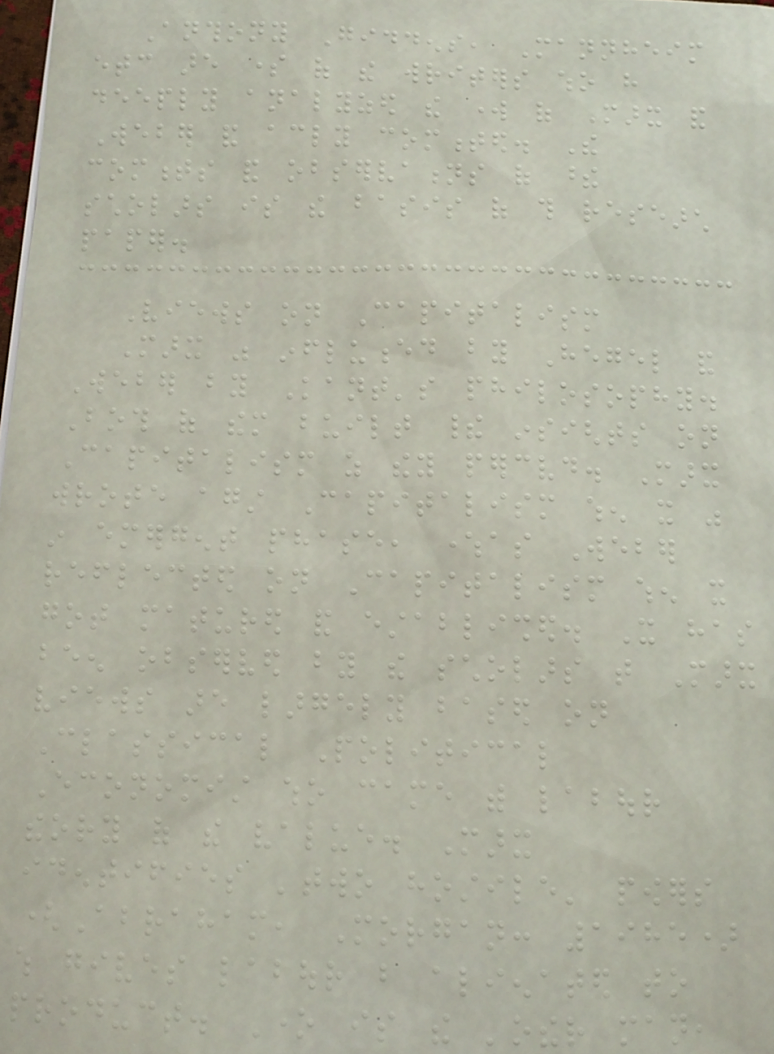Anthony Giddens, Mannheim
etc are some of the writers who have
deeply analyzed the work of Marx and
Weber and accordingly commented. The
comments and observations of these
scholars is the basis of this research
paper.
Views on Capitalism
Marx was influenced by Hegel and
Weber by Kant's philosophy.
Both of them built their insights on
Capitalism as they perceived. Marx
wrote against Capitalism when it was
in emergent phase, whereas Weber
reflected on Capitalism when it
got matured and established. It has
been observed by the scholars that Marx
views are largely based on
Classical Political
Economist who came with labour
theory of the value. Marx
identifies 'two hostile' powers
(Abraham, Morgan: 1985)
which gives labour but alienated to
product. One is the 'other man,
